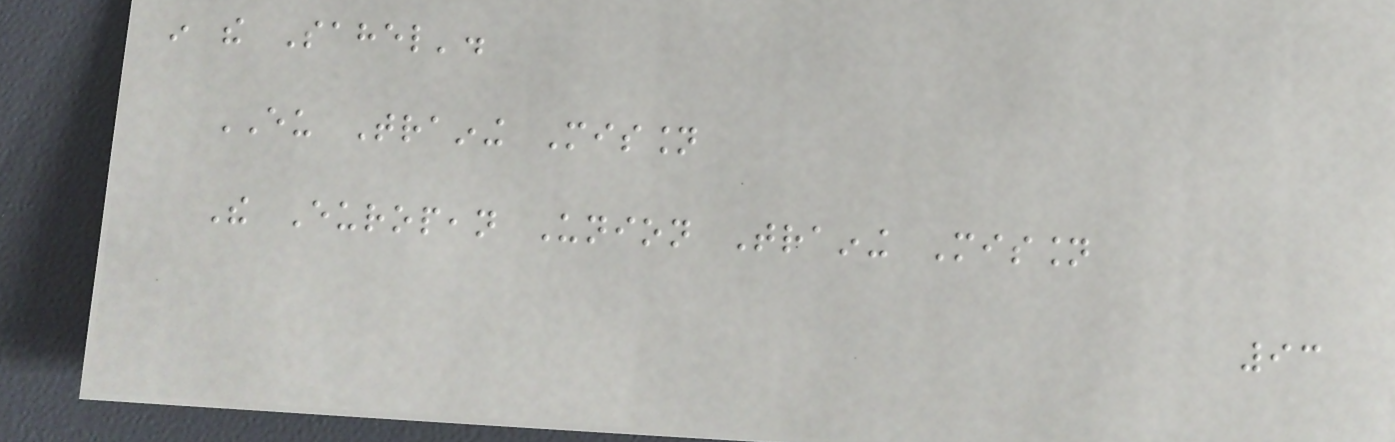in the Sahel'.
EU Training Mission
The European Union Training Mission
93
